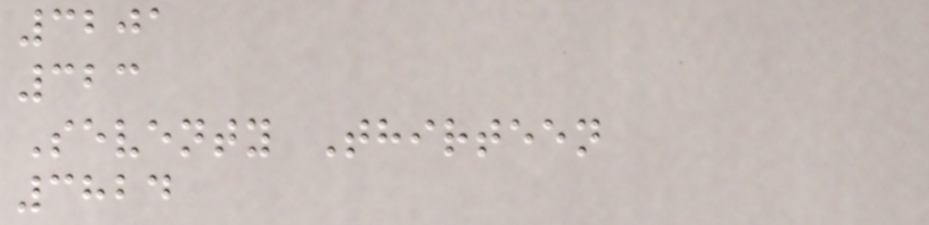3201
323
Seventy Thirteen
3824
